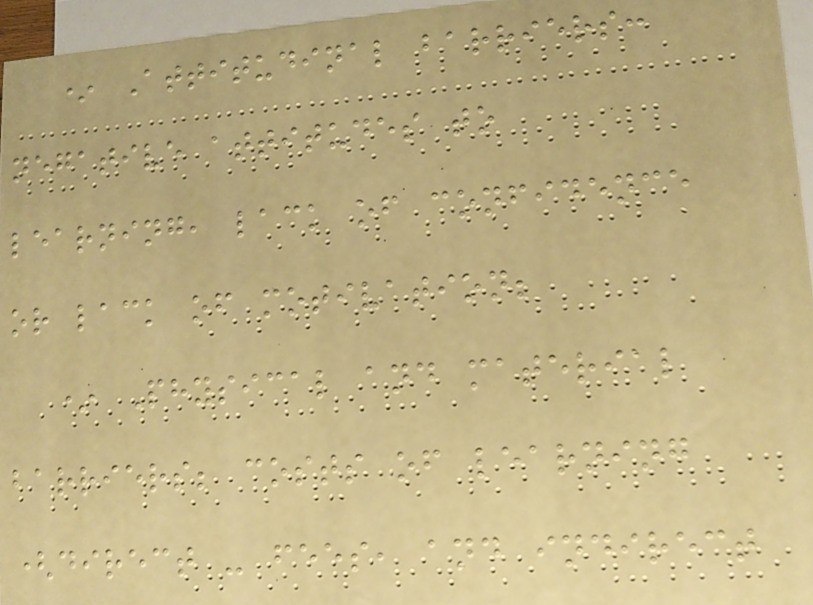* Attitudinal barriers:
negative attitudes to
learning, lack of confidence
or lack of motivation;
* Physical and material
barriers; costs of learning
(direct - fees, and indirect
